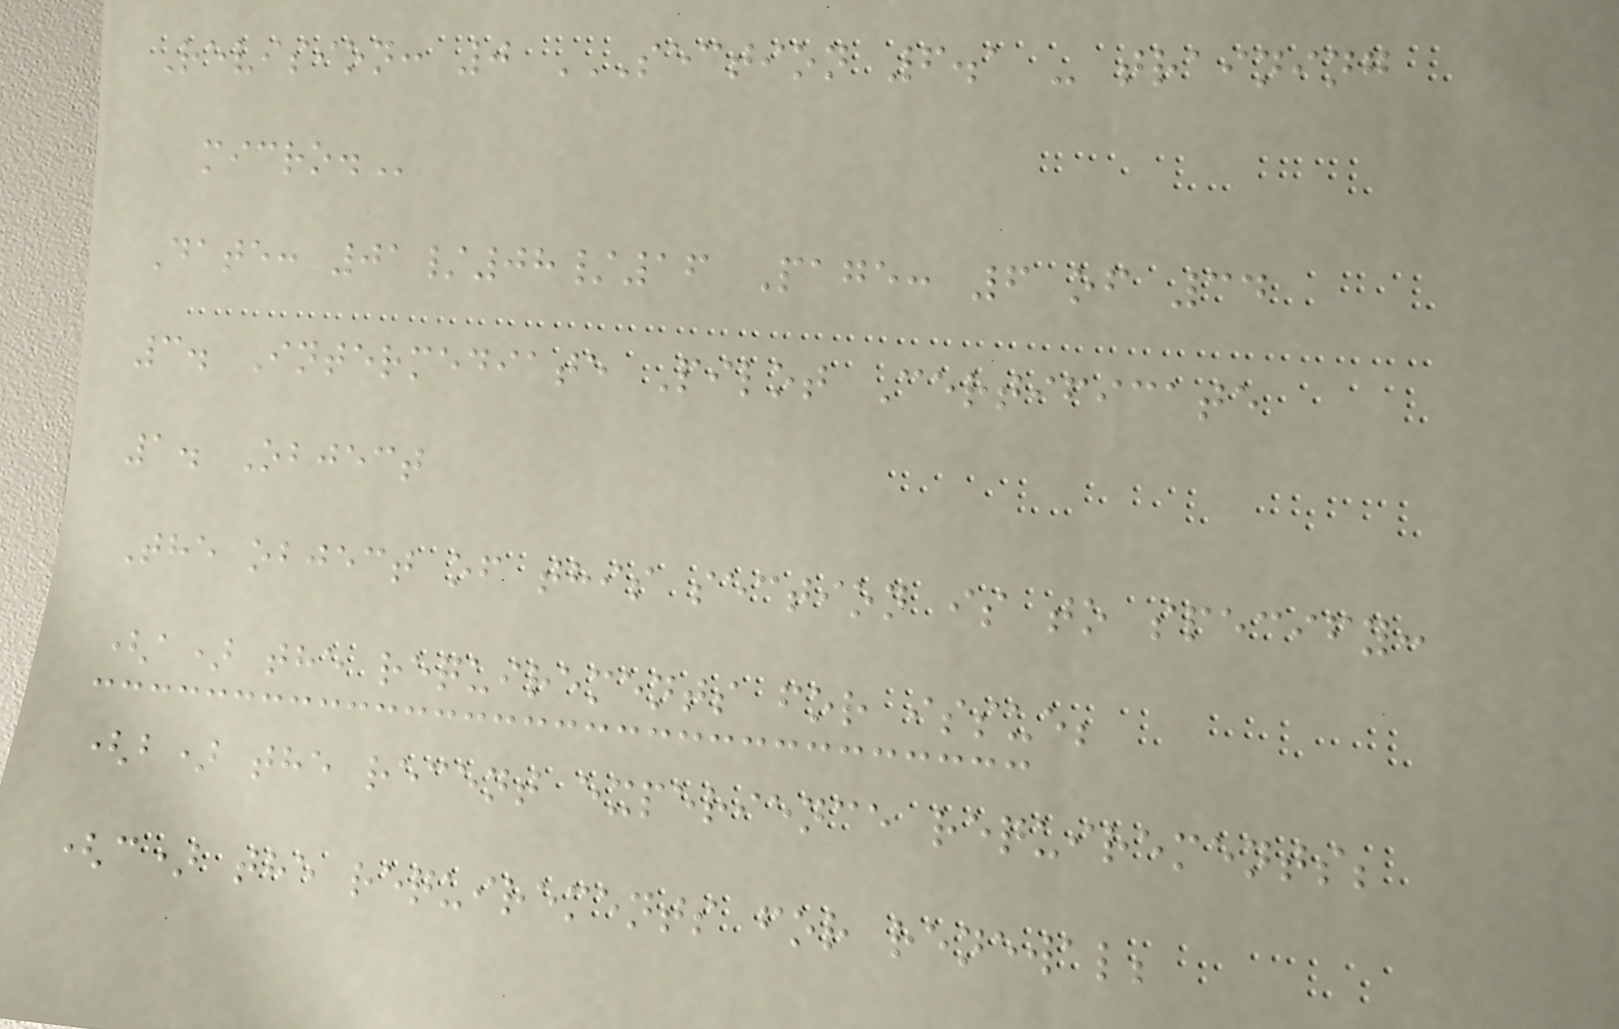Revision: 0 SECTION 6.1 - TRAINING
MICRO.
Date: 01/08/16 Page: 6 of 34
3. Intermediate Pilot Certificate
1. Object
The object of this section is to specify:
(a) the requirements for issue;
(b) the recent experience requirements;
(c) the requirements for renewal;
